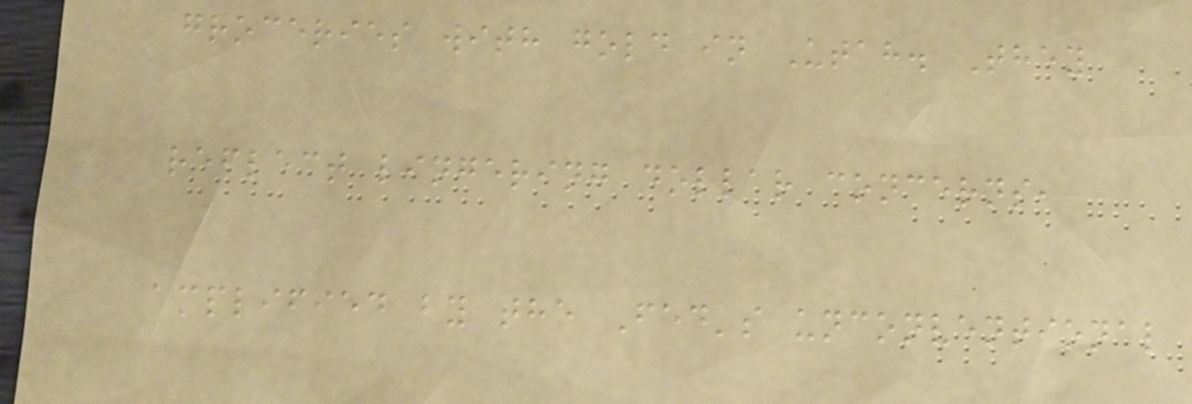groceries with gold in Utah. They
reflect lingering dollar concerns,
amplified by the Fed's unconventional
